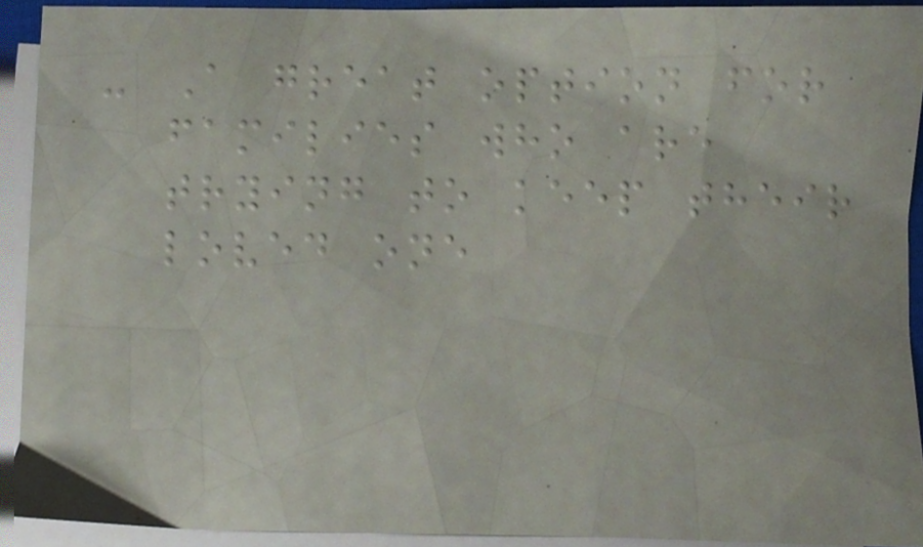- A great option for
families who are
trying to keep their
loved one
